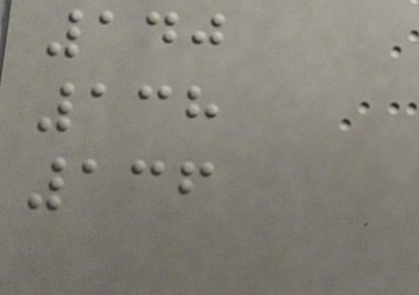140
138
136
